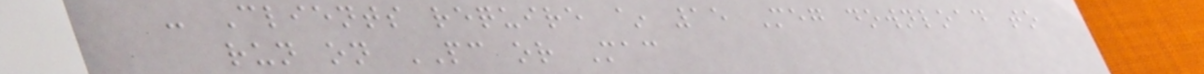- Clients require ~ 15 Meg download to
run on PC or Mac
